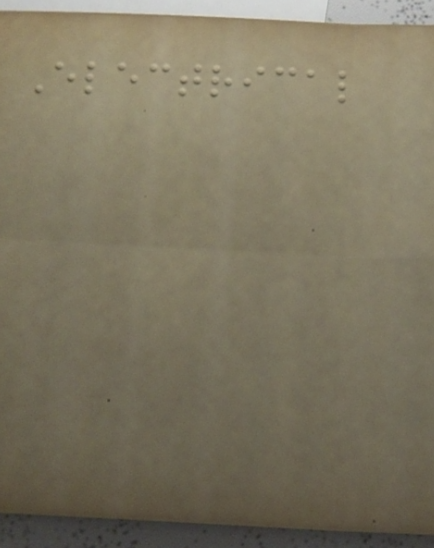Electrical
